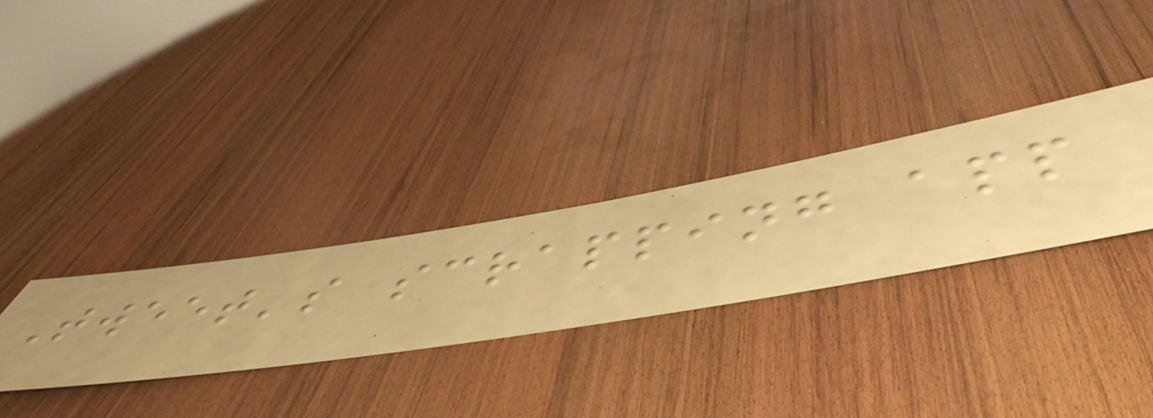Tweet's scrapping app
